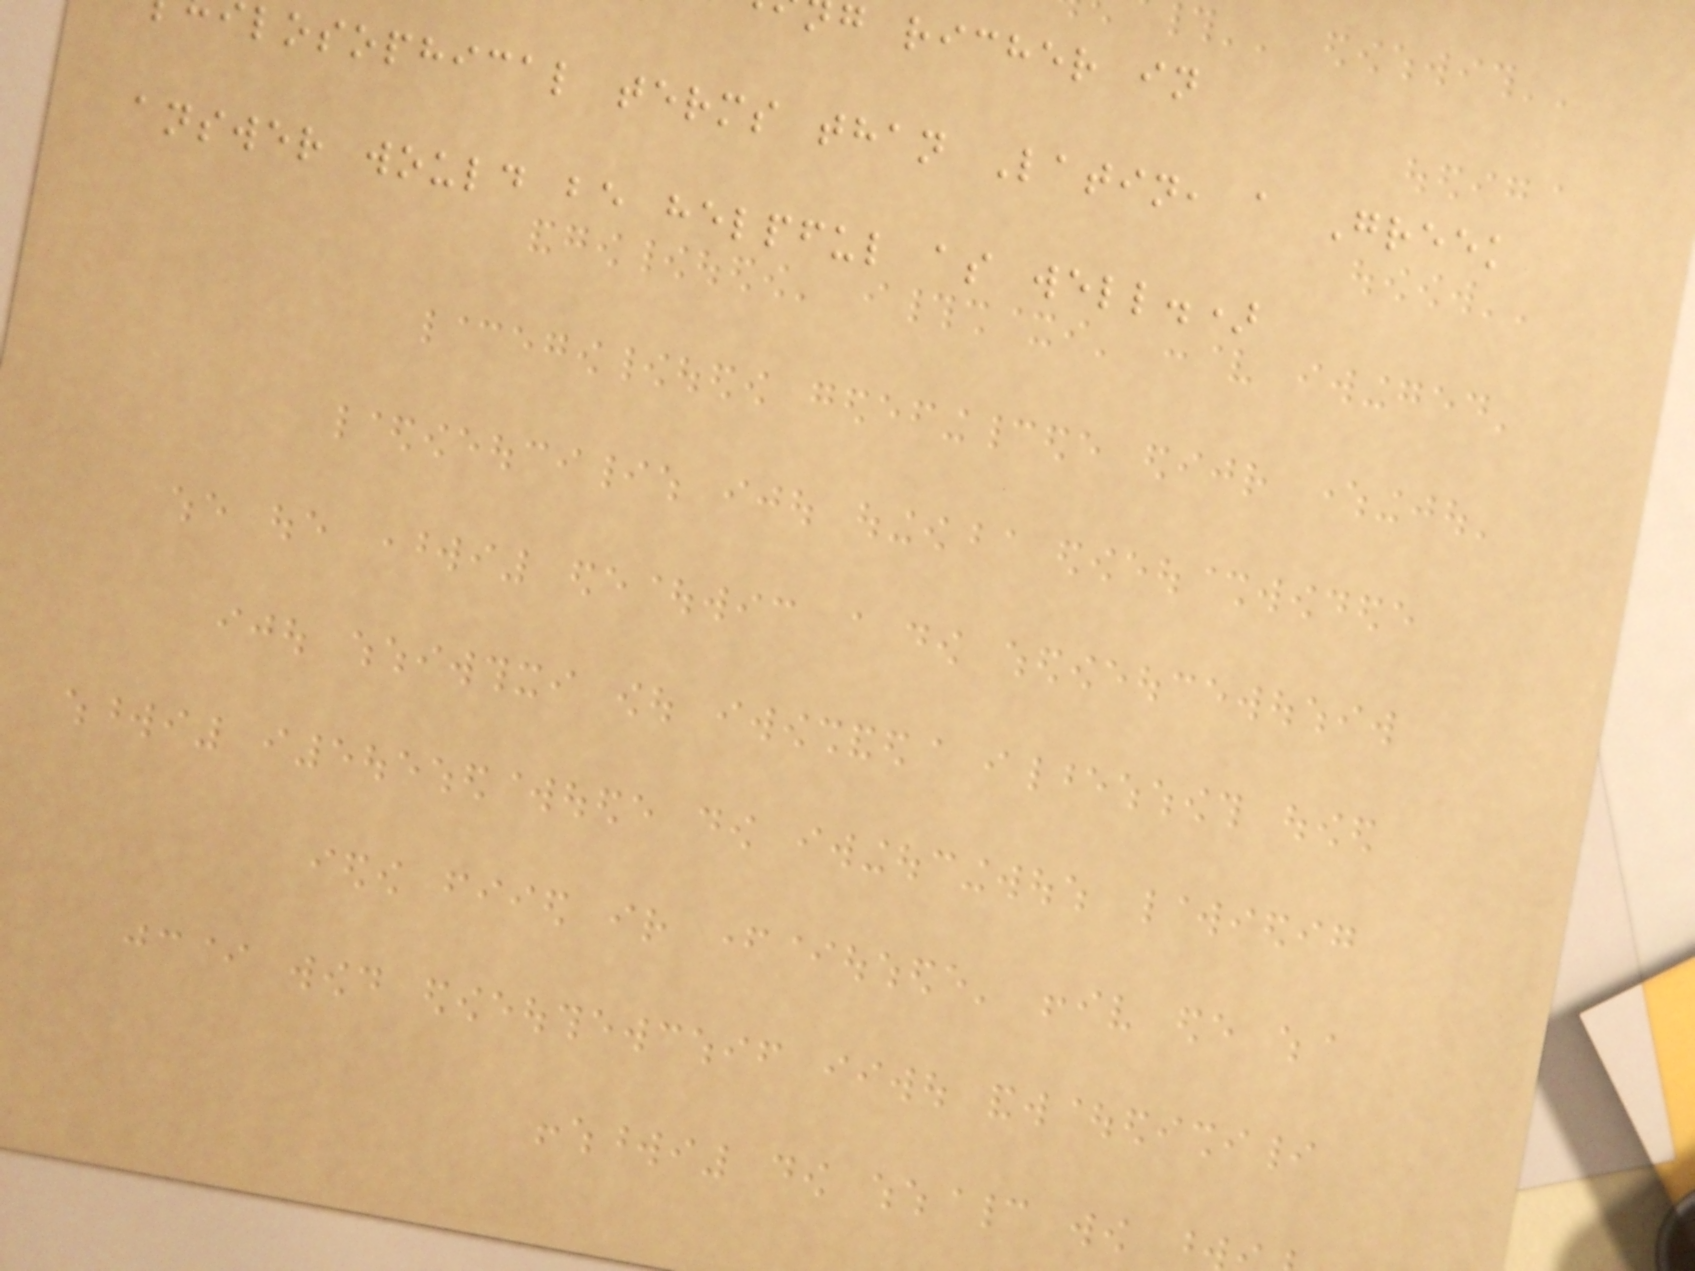g richer in
losophical terms than Latin, a Greek
answer would be helpful as well.)
